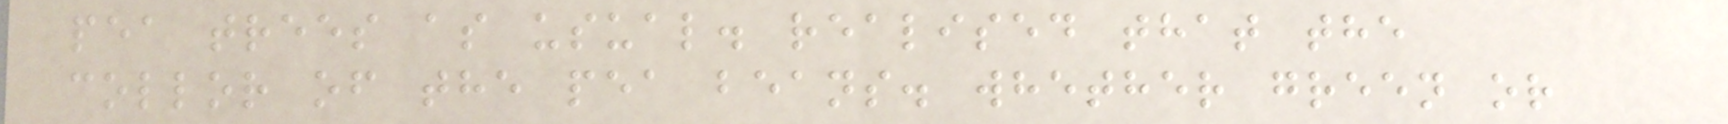pea trees as usual. realised that the
collor of the pea beans. whether green or
